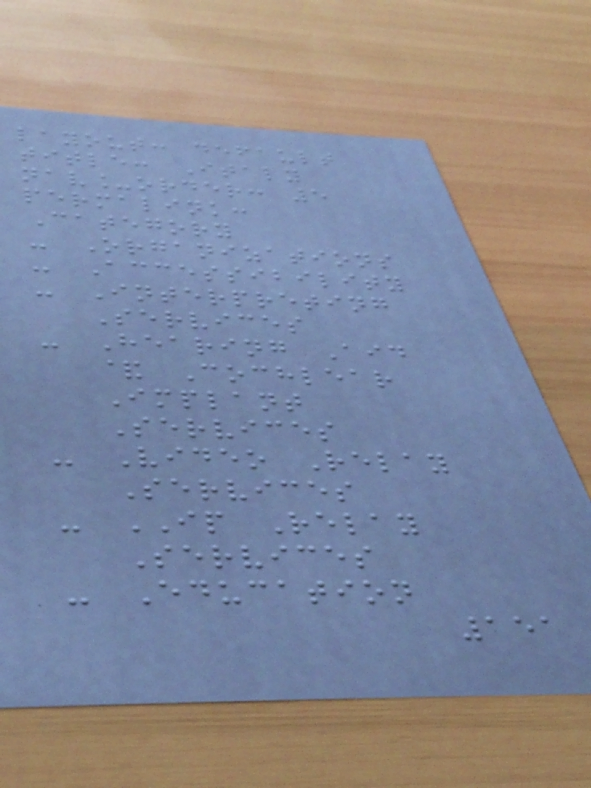layout: default
title: Italy
nav_order: 5
permalink:
Category
- Organizations
- Accessibility
- Interpreting
Services
- Hearing Aid
& Cochlear
Implant
Services
- Video Relay
Services
- IP Relay
Services
- Education
151
